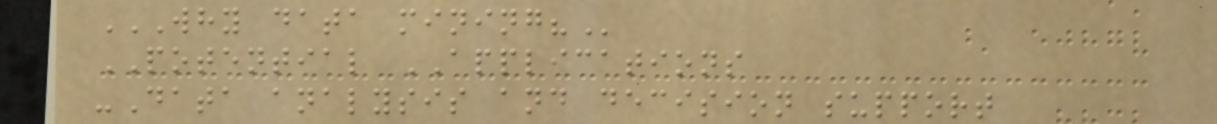WHY DATA MINING?
POTENTIAL APPLICATIONS
-Data analysis and decision support
